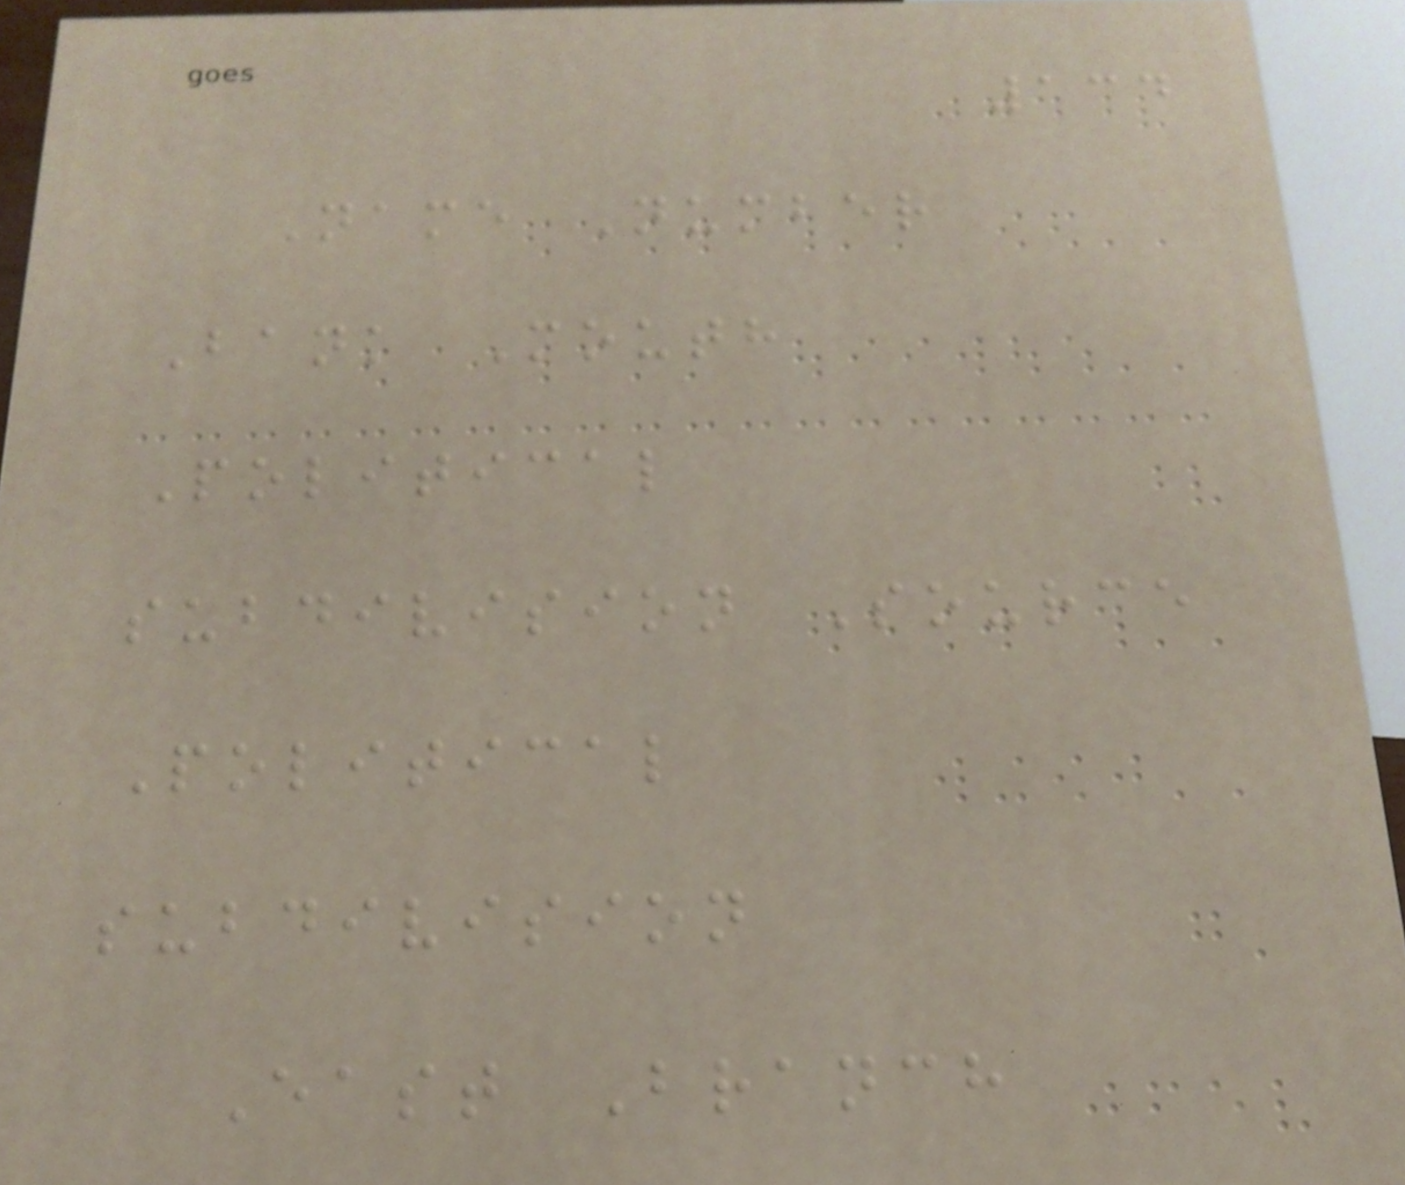134
Name Number
Bank Mouth
Political
subdivision Source
Political
subdivision
East Branch
